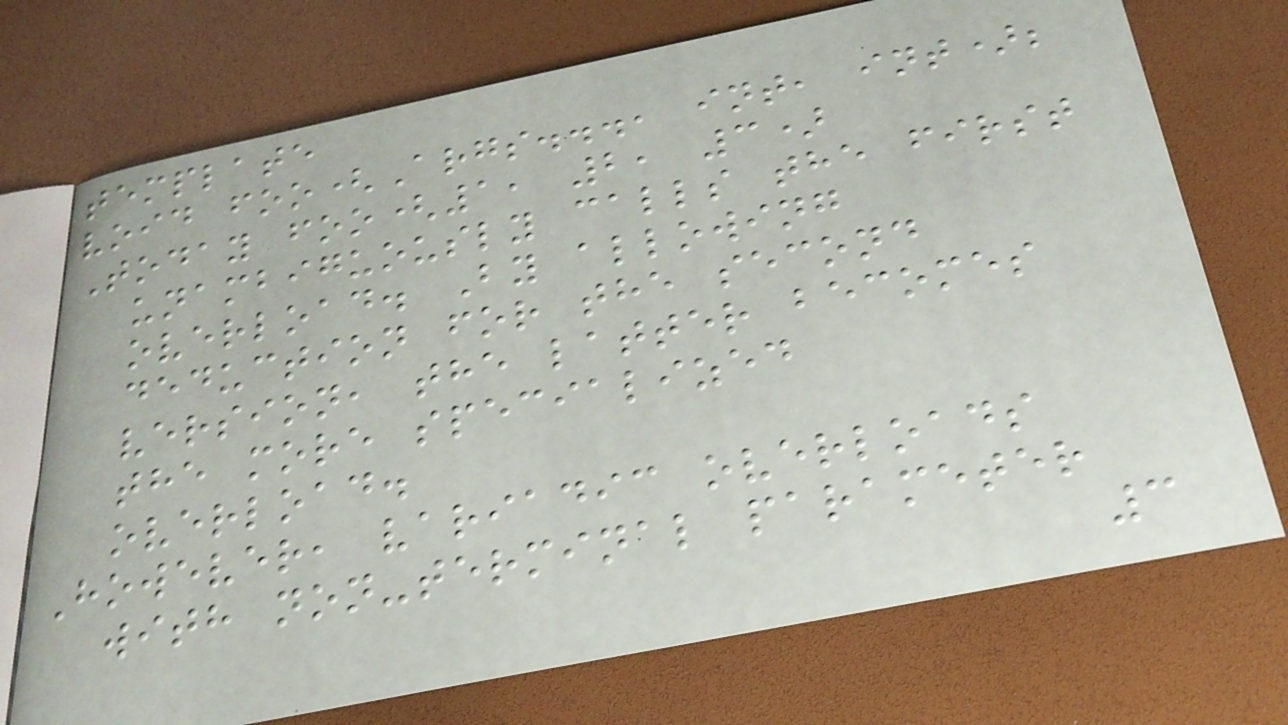template
void foo(Args..., int, int);
Today foo(1, 2, 3)
unambiguously calls the first
overload. By allowing
deduction for the second
version, the latter becomes
the more specialized
overload.
However, variadic overloads
with non-terminal parameter
3
